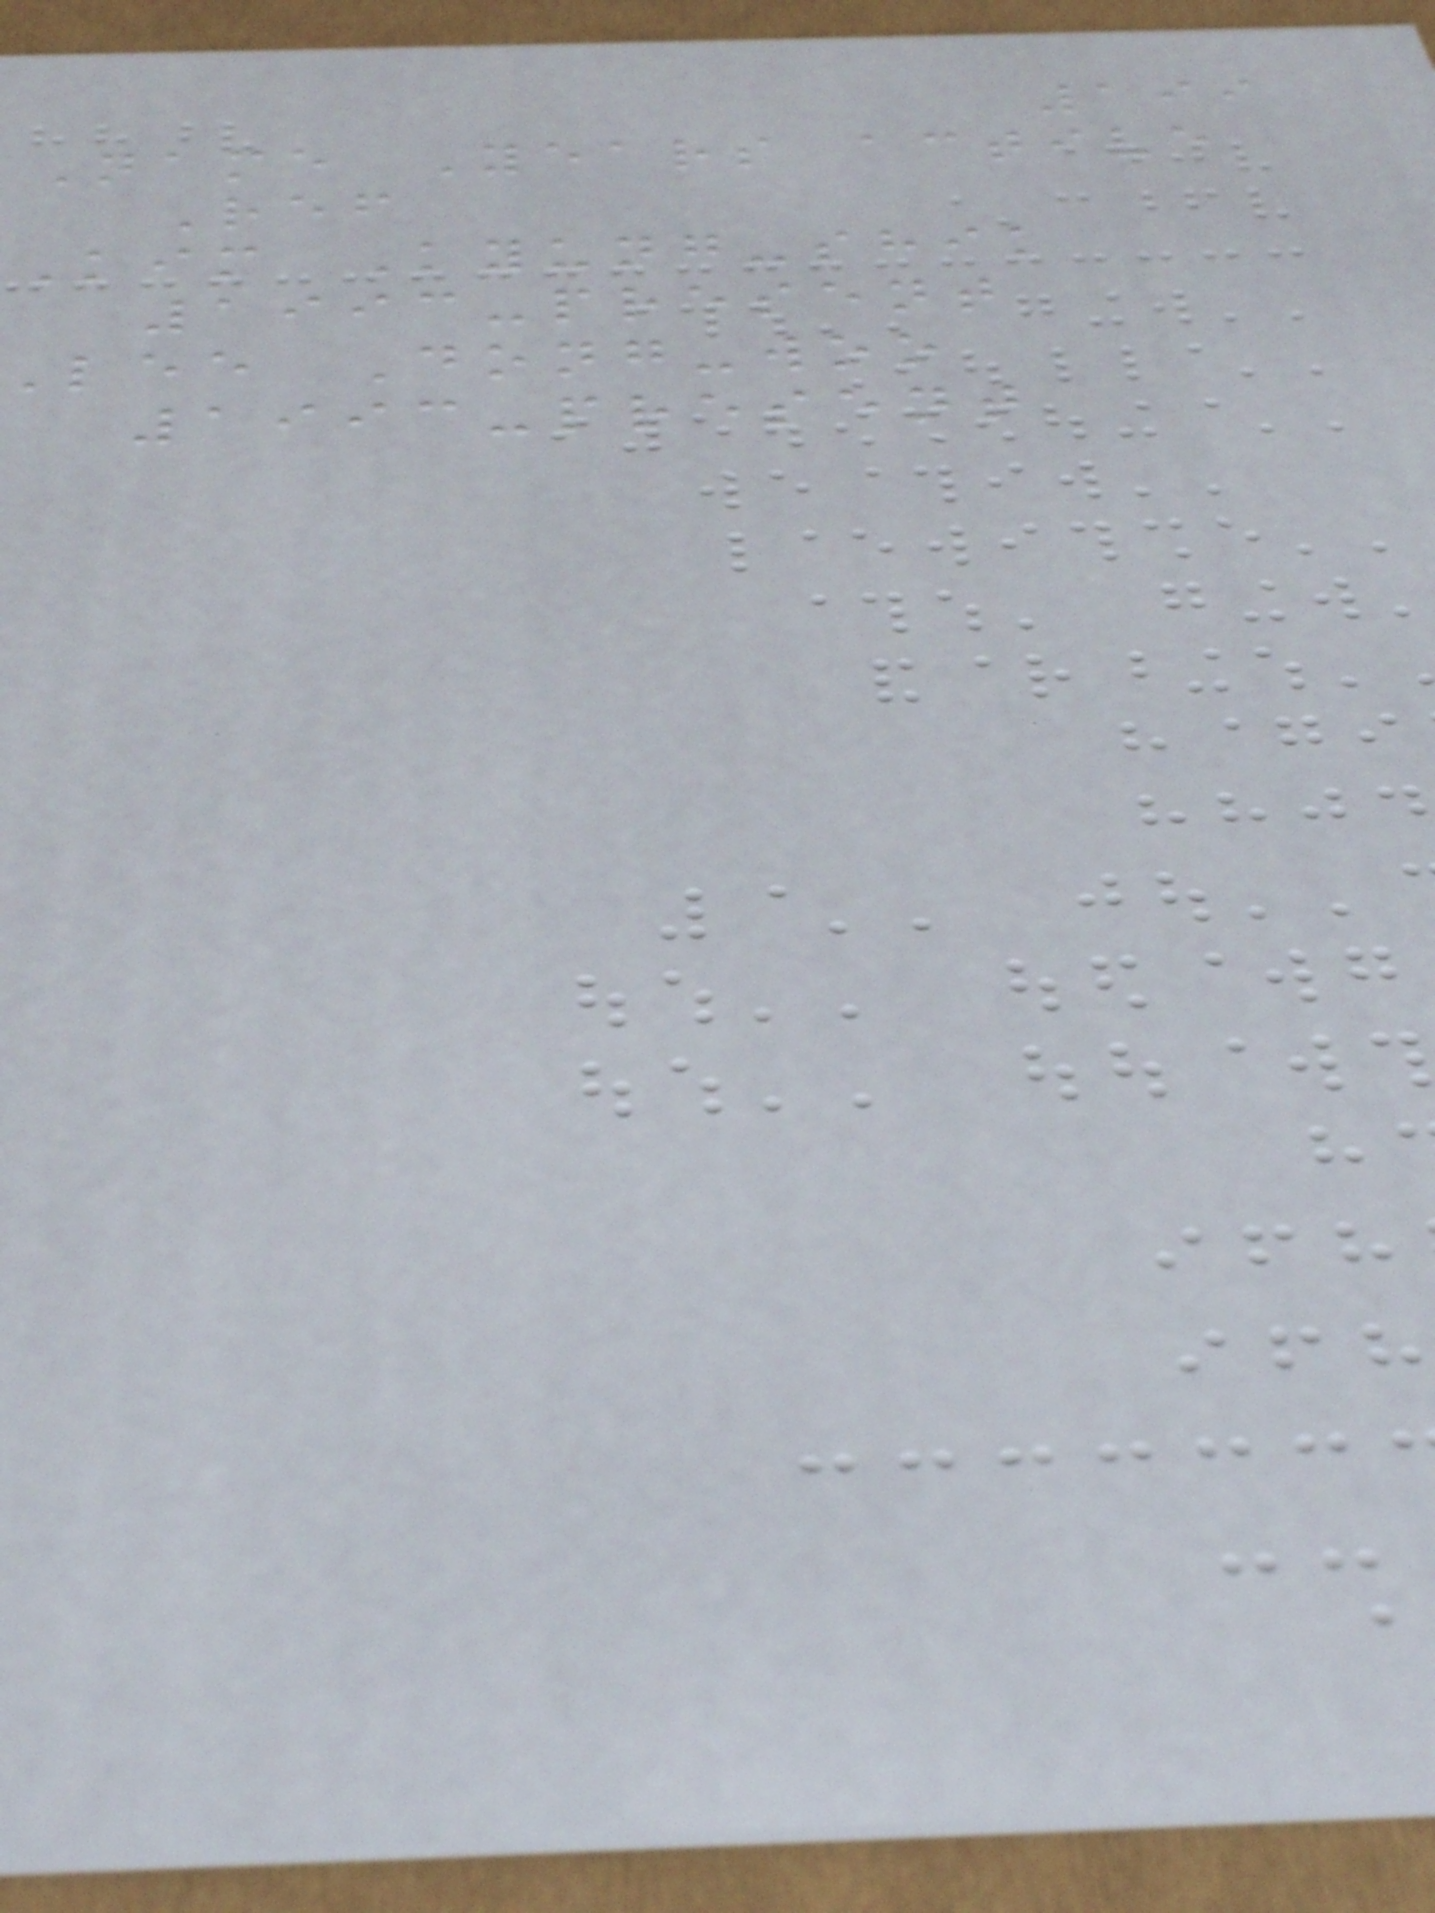199
Name Years active
Ref
Kim Kyung-shik
1993-present
lee Dong-woo
1993-present
